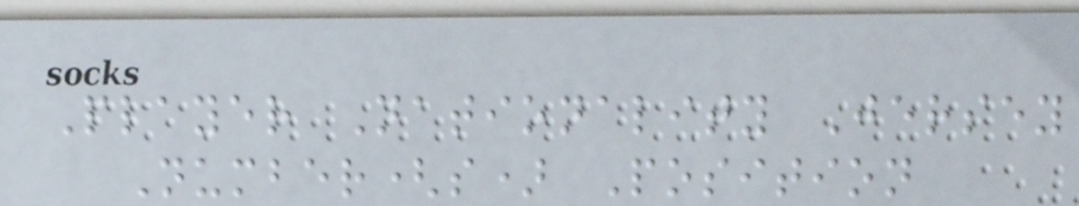Player Nationality Jersey
Number(s) Position
